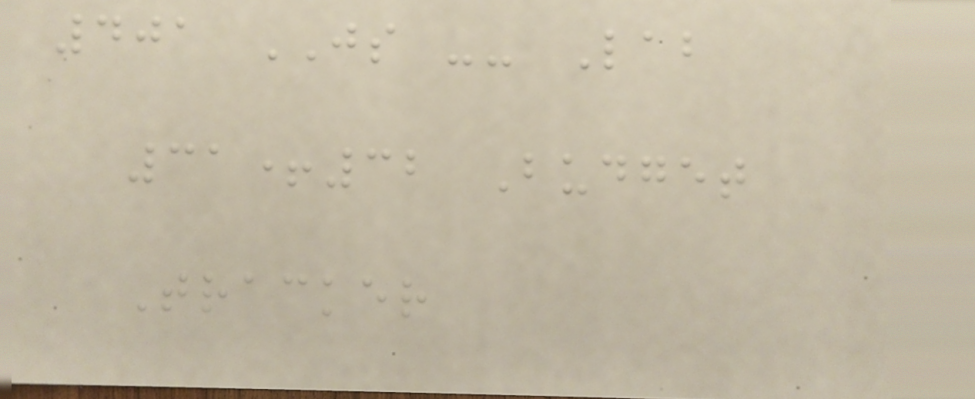401 JS -- Lab
31+32 Budget
Tracker
